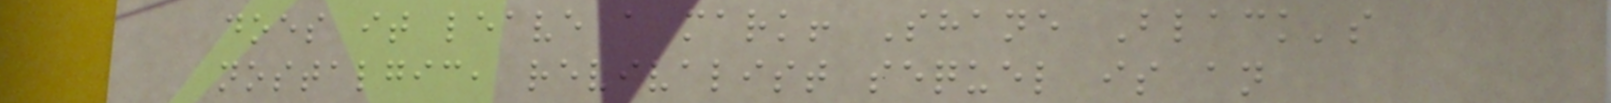does it leave a mark! Shane Black's
nostalgic, revivalist sequel is an
